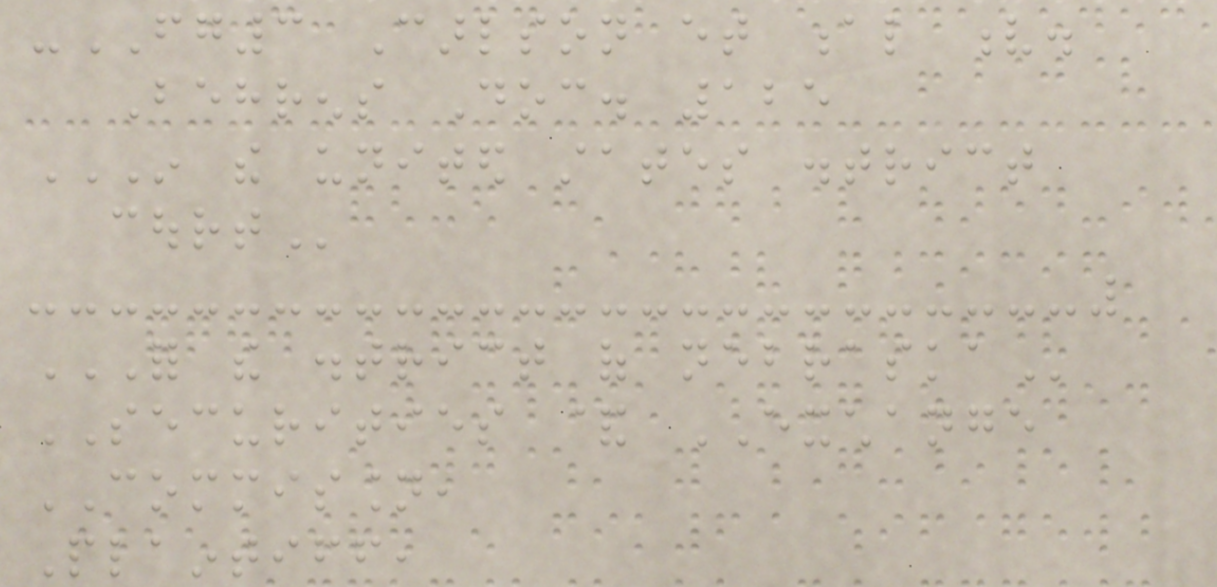-FG3 Carlson et al v.
Behrens Doc. 125
IN THE UNITED STATES DISTRICT
COURT
FOR THE DISTRICT OF NEBRASKA
SECURITIES & EXCHANGE
COMMISSION,
Plaintiff,
